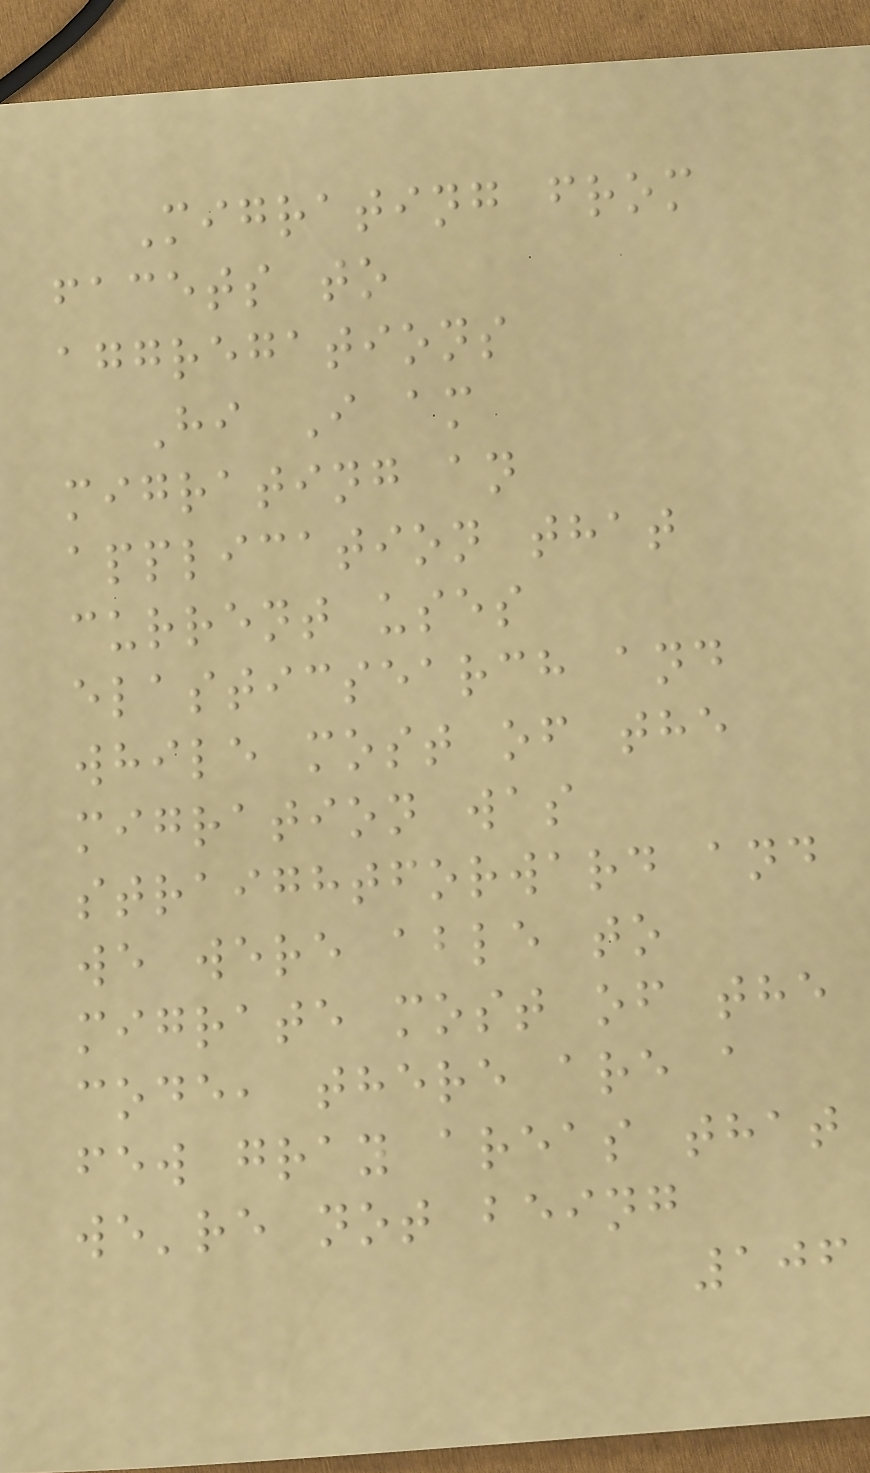Migrating from
facets to
aggregations
Hi I am
migrating an
application that
current uses
elasticsearch and
while most of the
migration was
straightforward and
we were able to
migrate most of the
code, there are a
few gray areas that
we're not being
106
